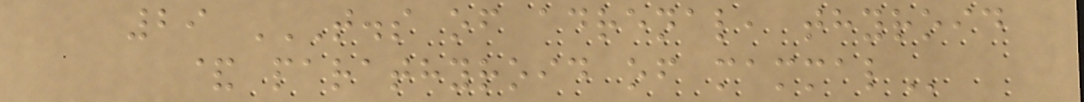29 T.S OF ADRENAL, THYROID
& PARATHYROID OF MAMMAL
